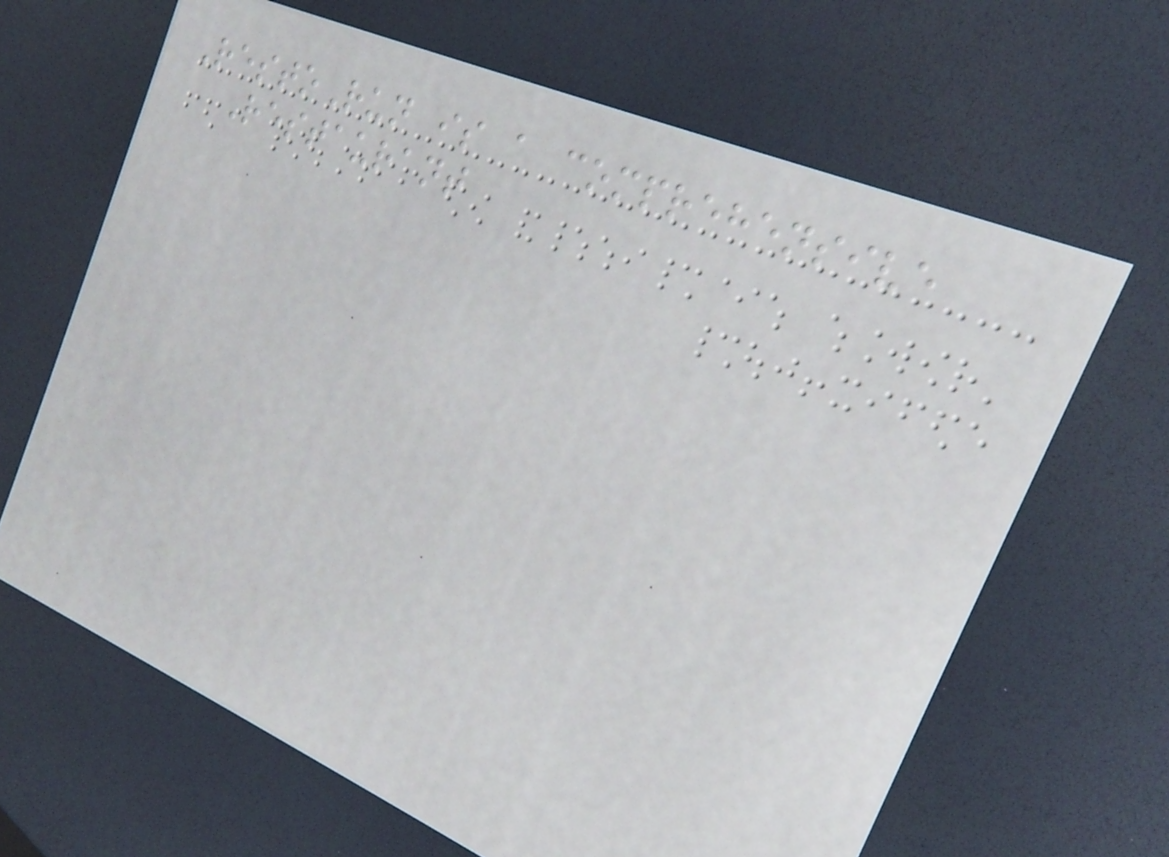RestoRun is a comprehensive
Restaurant
